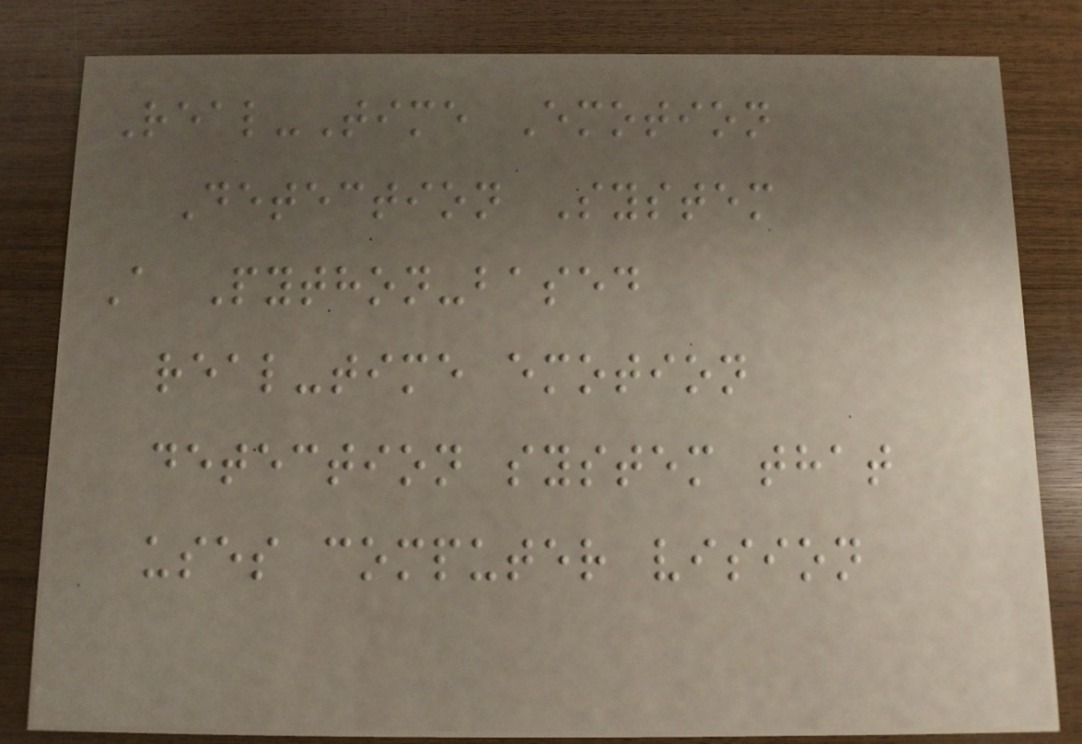Real-Time Emotion
Detection System
A Python-based
real-time emotion
detection system that
uses computer vision
